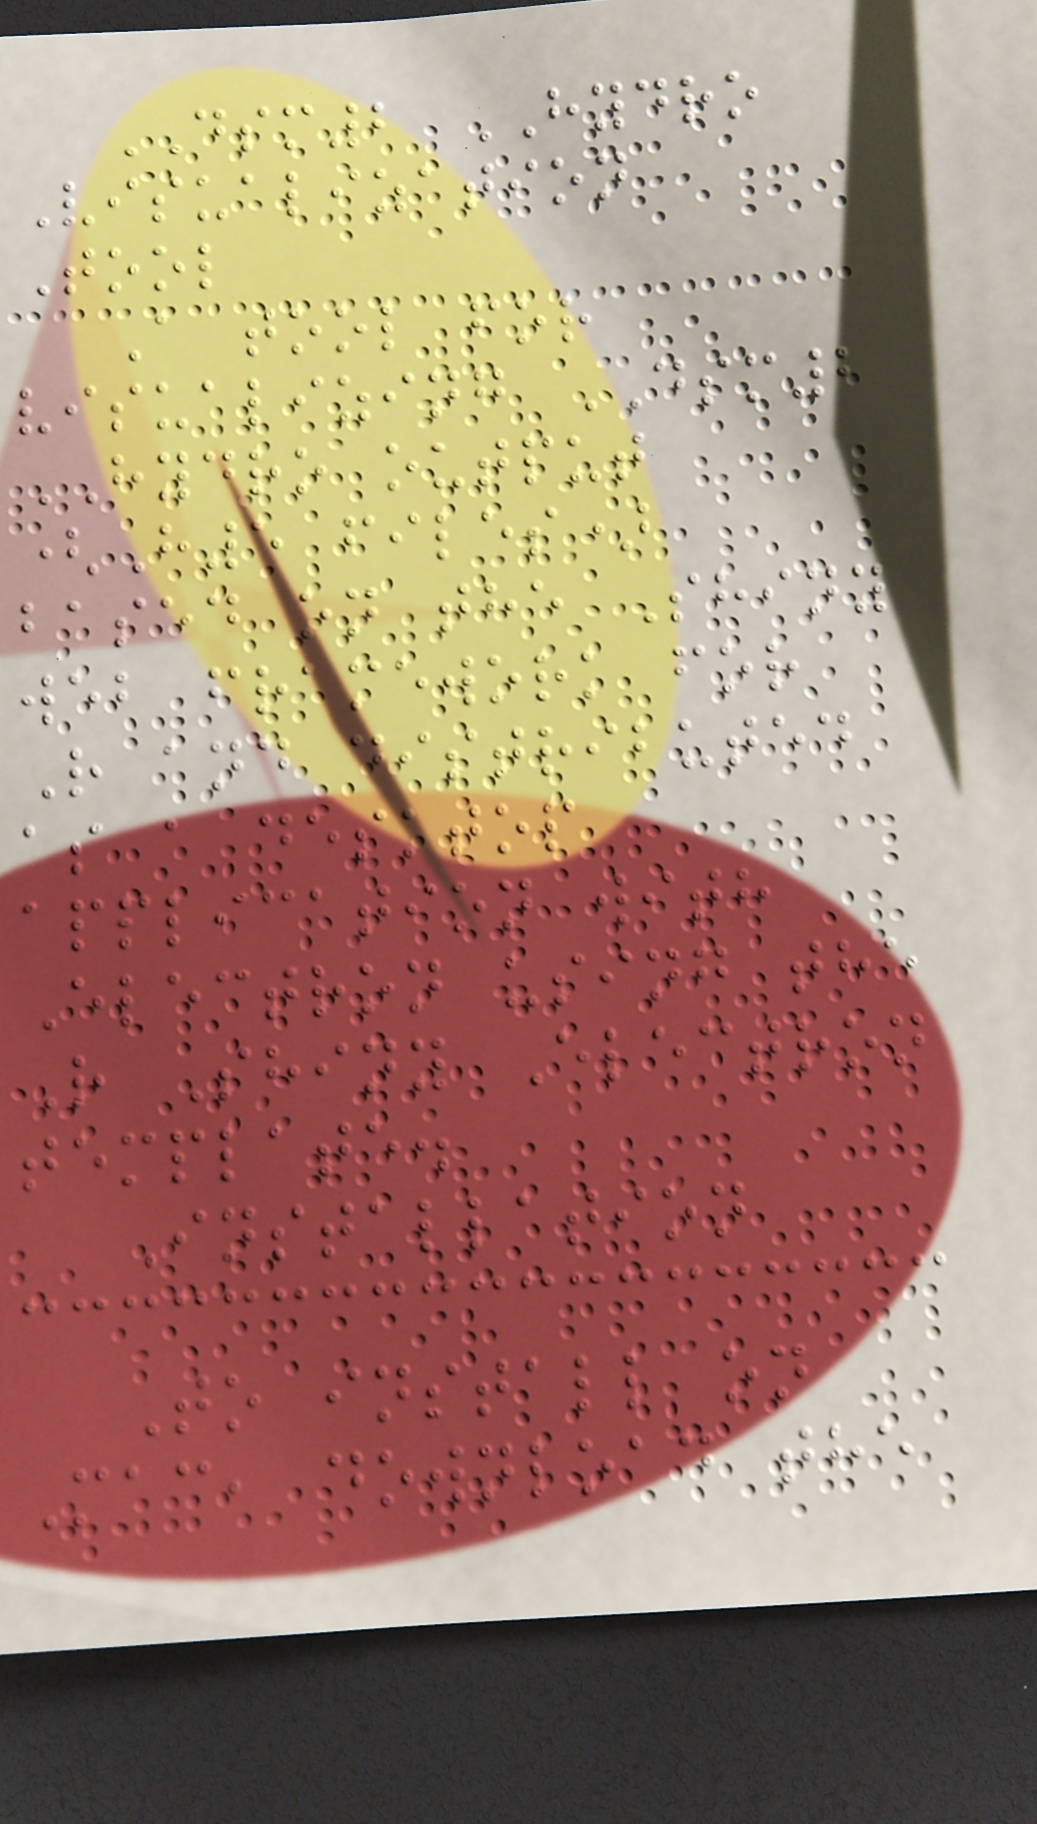DSM2 HYDRO
Visualization
Tool
A tool for
visualizing DSM2
HYDRO output
(H5 files)
based on the Shiny
web framework for
R and distributed
as a desktop
application with
Electron using the
R Shiny Electron
template.
Installation
To install on
Mac, download the
